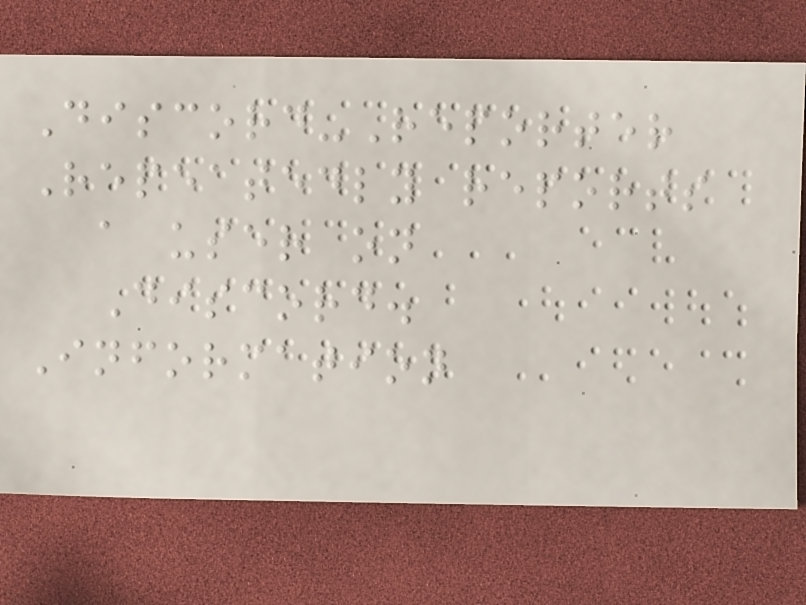Discord-Reporter
Repeatedly reports
a user on
Discord.
Information
